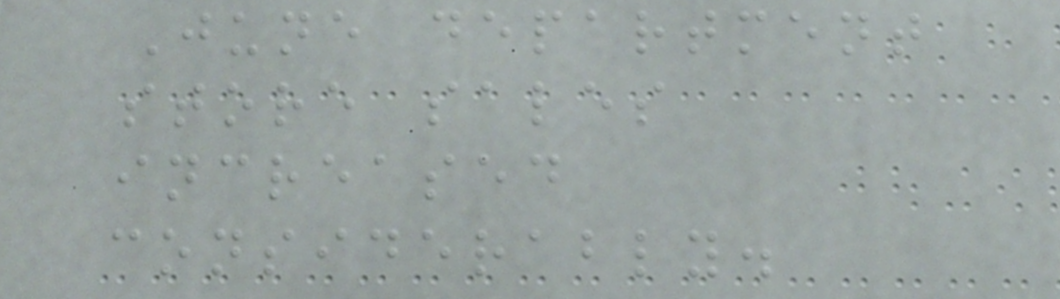June department
store sales
increased
considerably.
